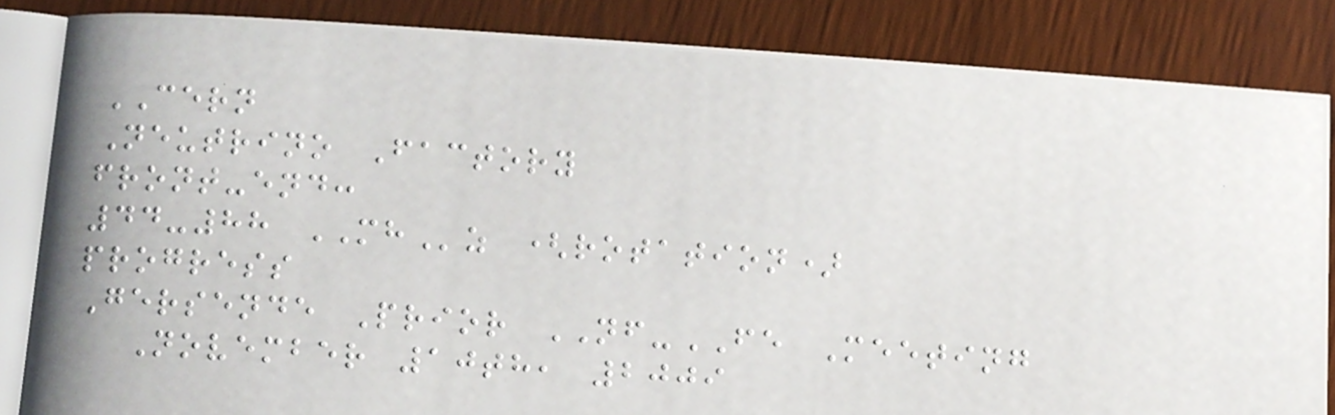CERN
Neutrino Factory
front-end:
44-88 MHz (rotation)
progress
Gersende Prior NF-FE Meeting
November 10th, 2009
